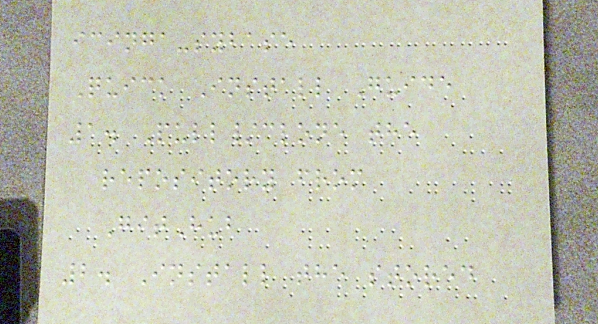icinga-sybase
Quick Install Guide
1. Pull/clone the
repository from
GitHub
2. Install the stored
